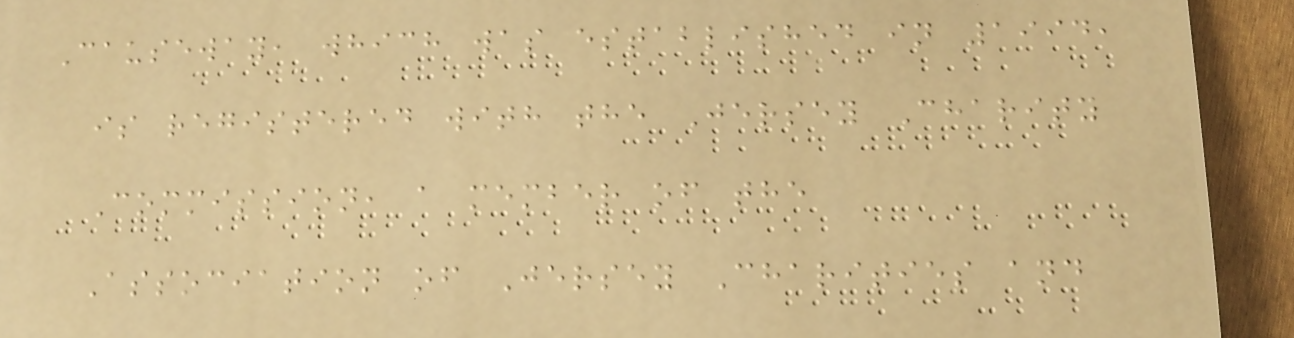Causeway, which was established in 1994,
is registered with the Jersey Charity
Commission, a member of the
Association of Jersey Charities and
